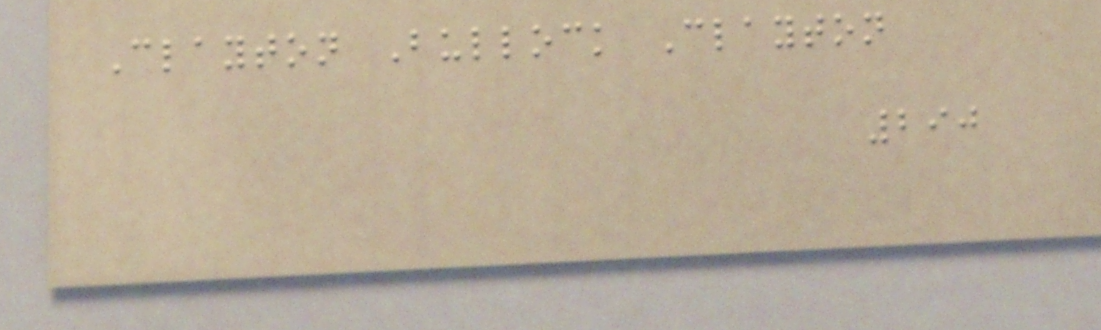Clayton Bullock Clayton
290
